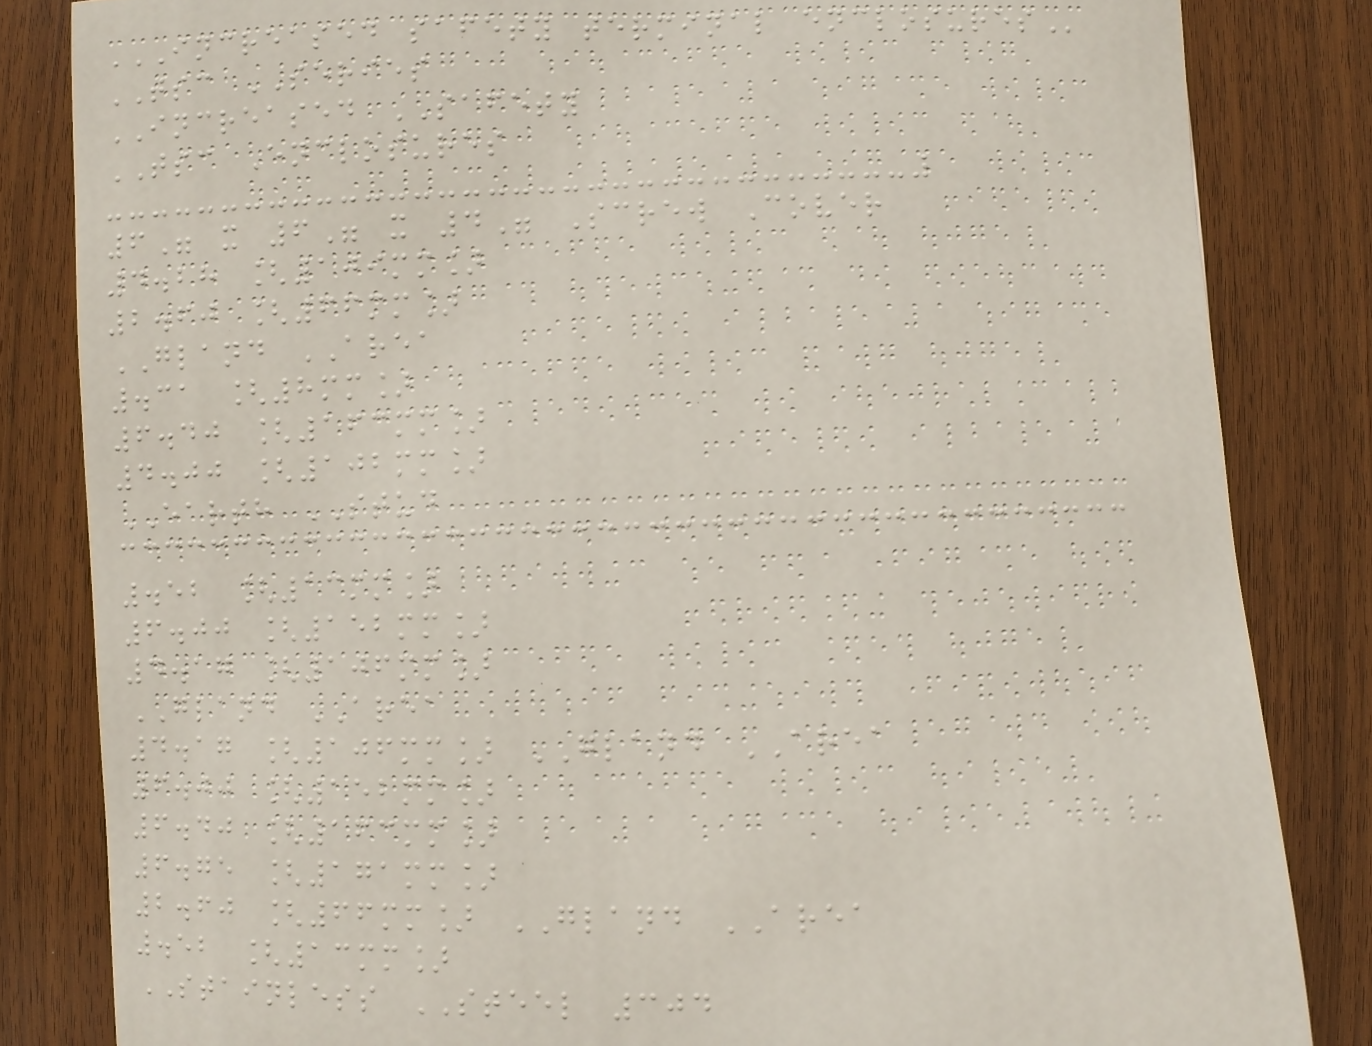INCREASED SAFETY TERMINAL ENCLOSURES
TSC SERIES
INCREASED SAFETY
TSC Enclosures
6" x 6" x 4" Screw Cover
4.28 [109mm]
2.60 [66mm]
GLAND AREA
.31 [8mm]
6.40 [163mm]
4.00 [102mm]
EARTH STUD
.52 [13mm]
6.00 [152mm]
4.17 [106mm]
GLAND AREA
4.17 [106mm] GLAND AREA
6.00 [152mm]
6.40 [163mm]
6.75 [171mm]
2.60 [66mm] GLAND AREA
.52 [13mm]
STAINLESS STEEL 304
